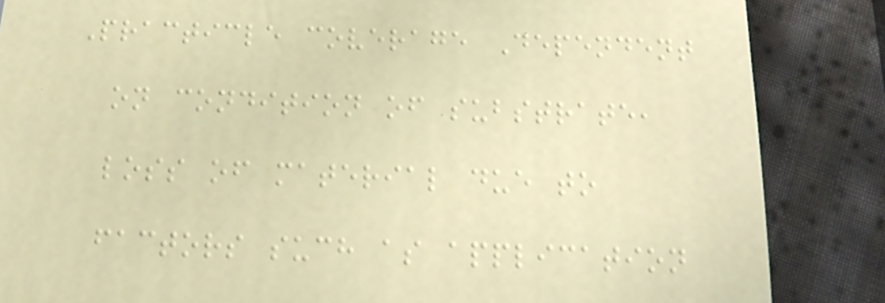Practicle coverage Dependent
on condition of substrate,
loss of material due to
factors such as application
